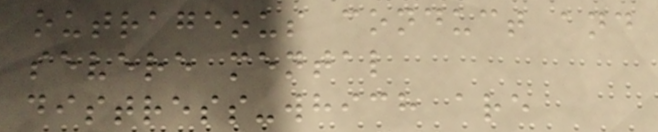outrageous conduct and
severe mental
distress-which are
